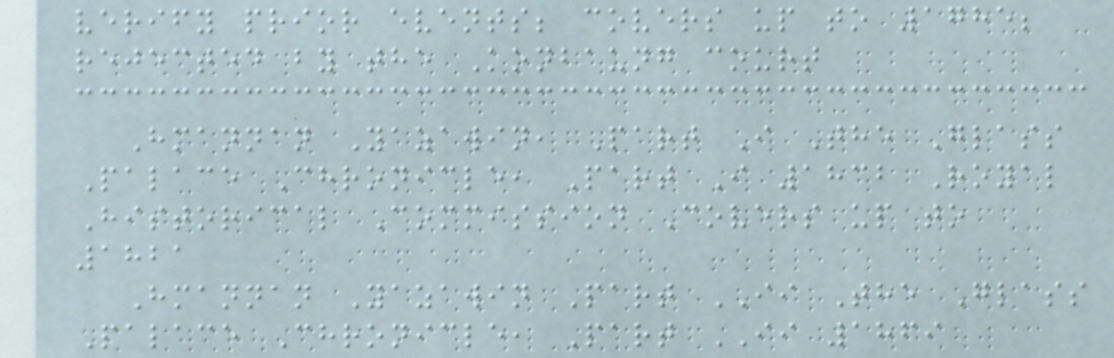verify prior events; covers up to 1785;
rejected by the Konbaung court
Hmannan Yazawin, Part I The Glass
Palace Chronicle, Part I 1832 Royal
Historical Commission Covers up to
1821
Hmannan Yazawin Part II The Glass
Palace Chronicle, Part II 1869
